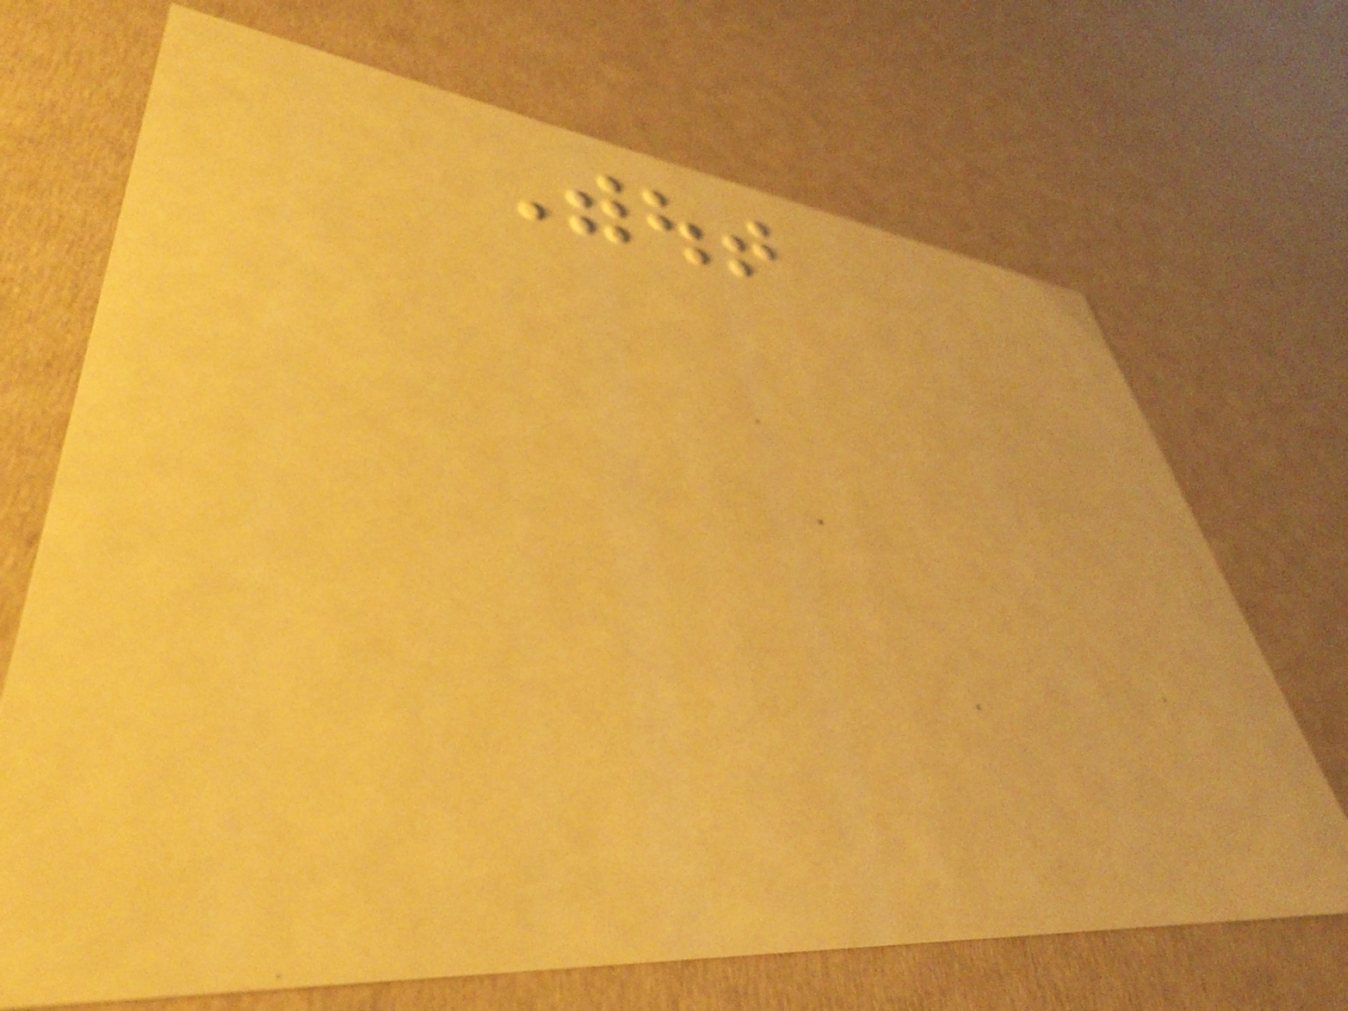Without
